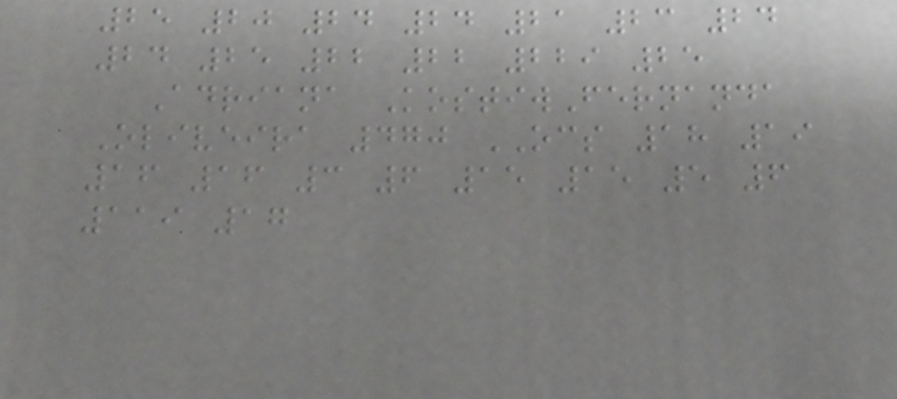25 20 24 24 21 23 24
24 25 22 22 229 25
Adriana KostiwFernanda
Oliveira 470 OCS 18 19
16 16 3 6 15 15 5 6
119 17
